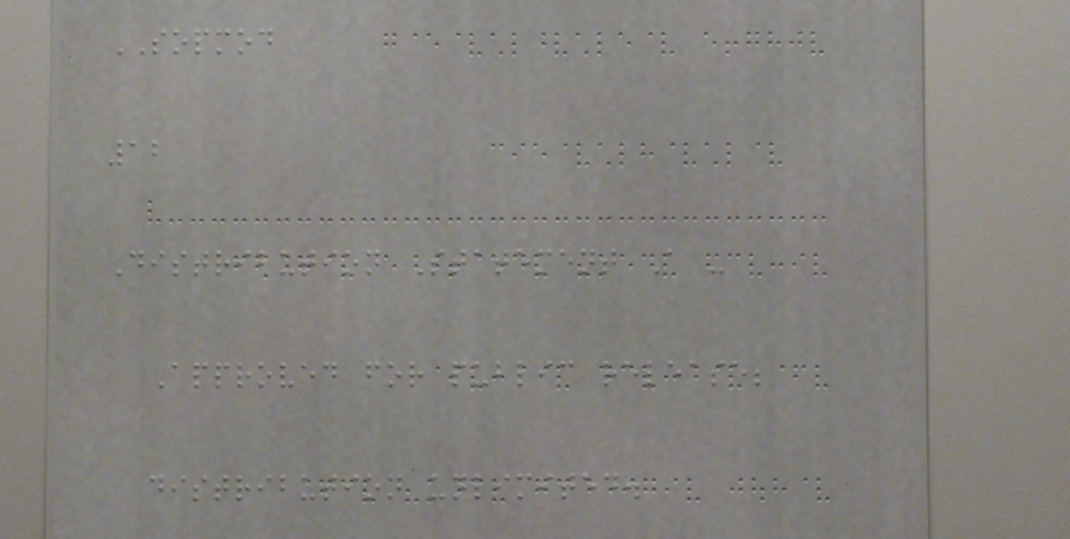SOPMOD
12
Distribution Statement A -
Approved for public release;
distribution unlimited.
